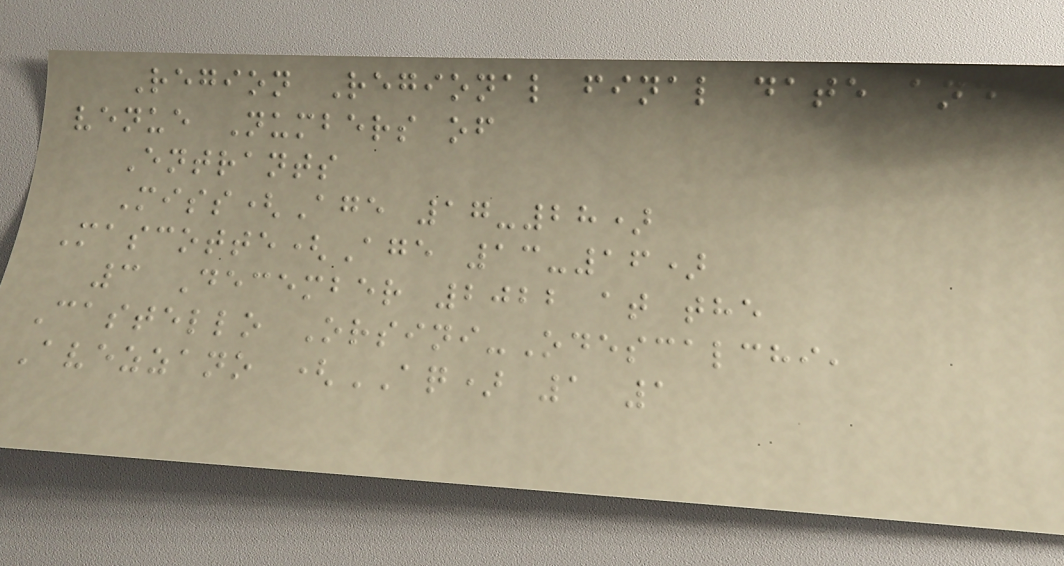Region Regional final date and
venue Numbers of
Entrants
Miss(Age 17-28)
Mascotte(Age 13-16)
3 December 2022 at the
Castello Orsini-Odescalchi,
Avezzano (AQ) 1 1
